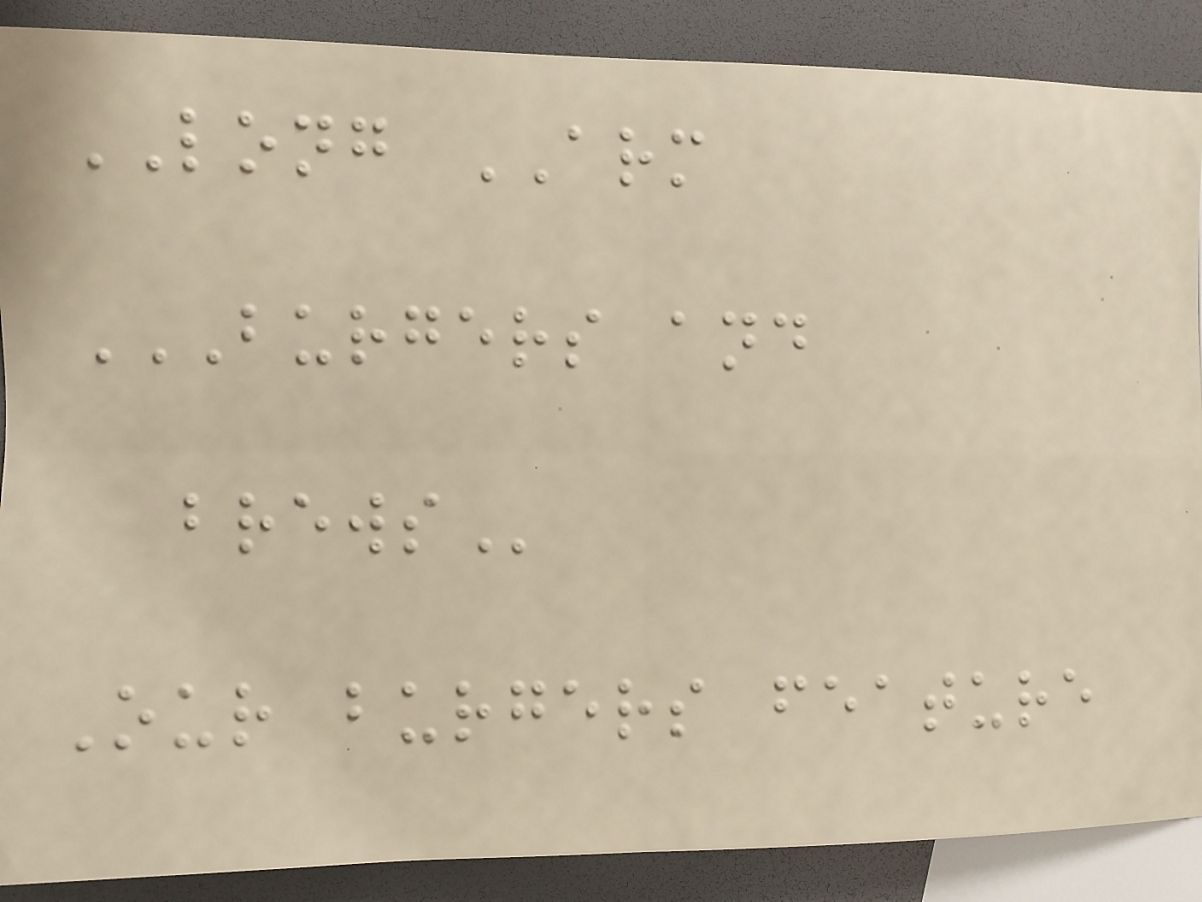LONG ARM
BURGERS AND
BREWS
Our burgers feature
